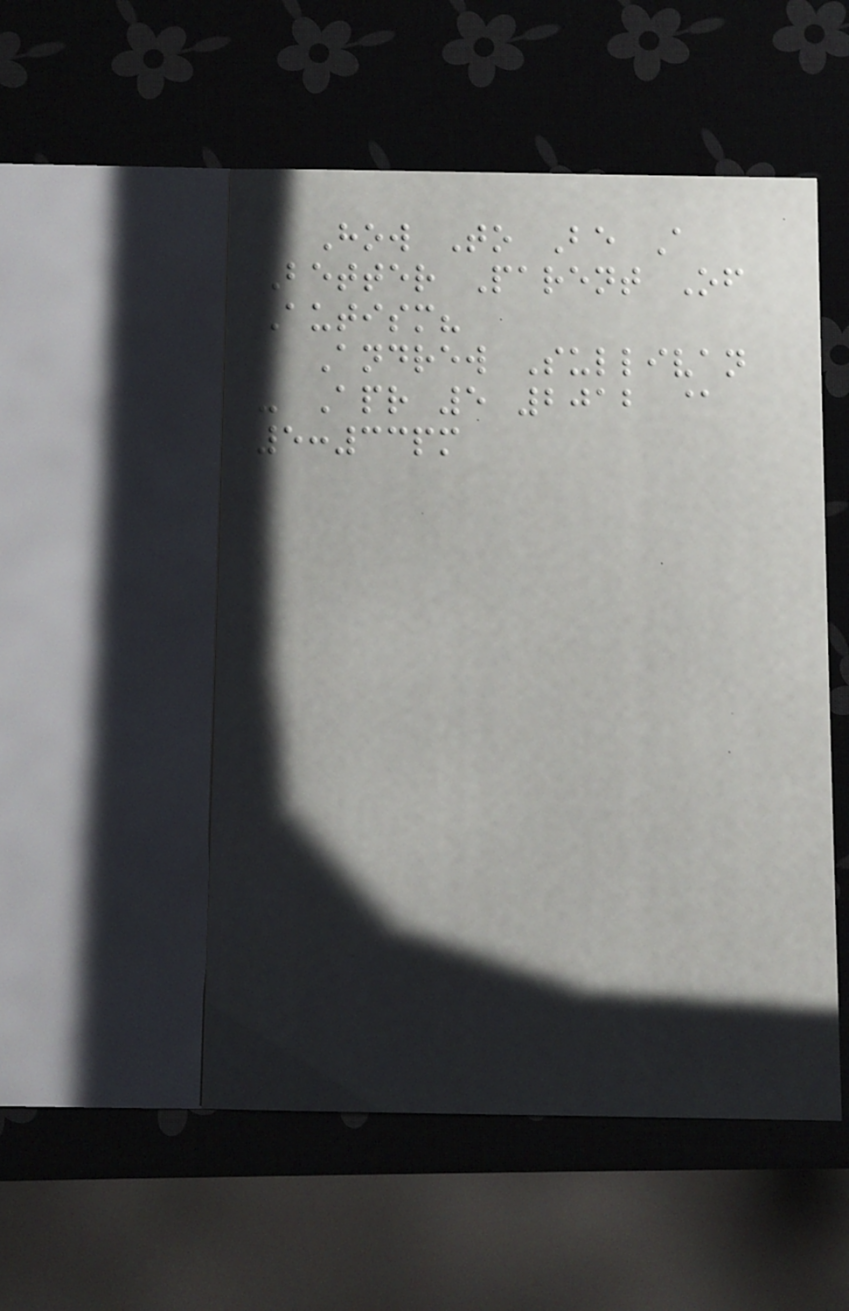How To Be A
Better Parent Of
Autism?
Andrew Sullivan
- Apr 5 2012 @
5:33pm
